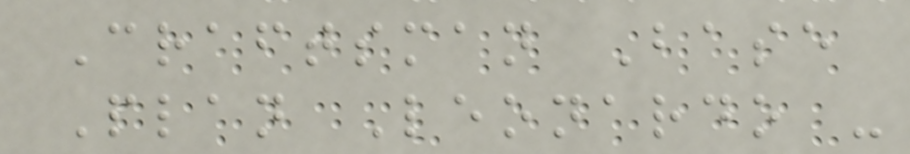Craftsman Base
Plan Leonardo -
